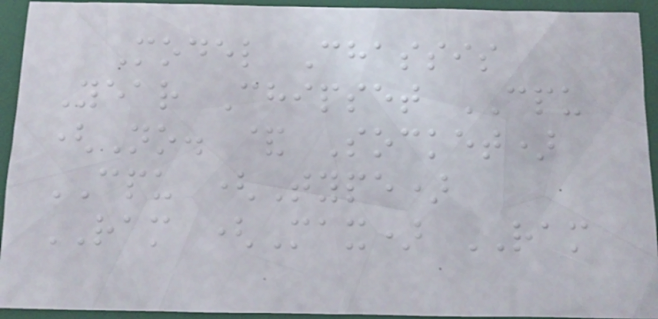Model Chassis
Year Chipset CPU
(No. & Socket)
CPU (Type)
RAM (Max) RAM
